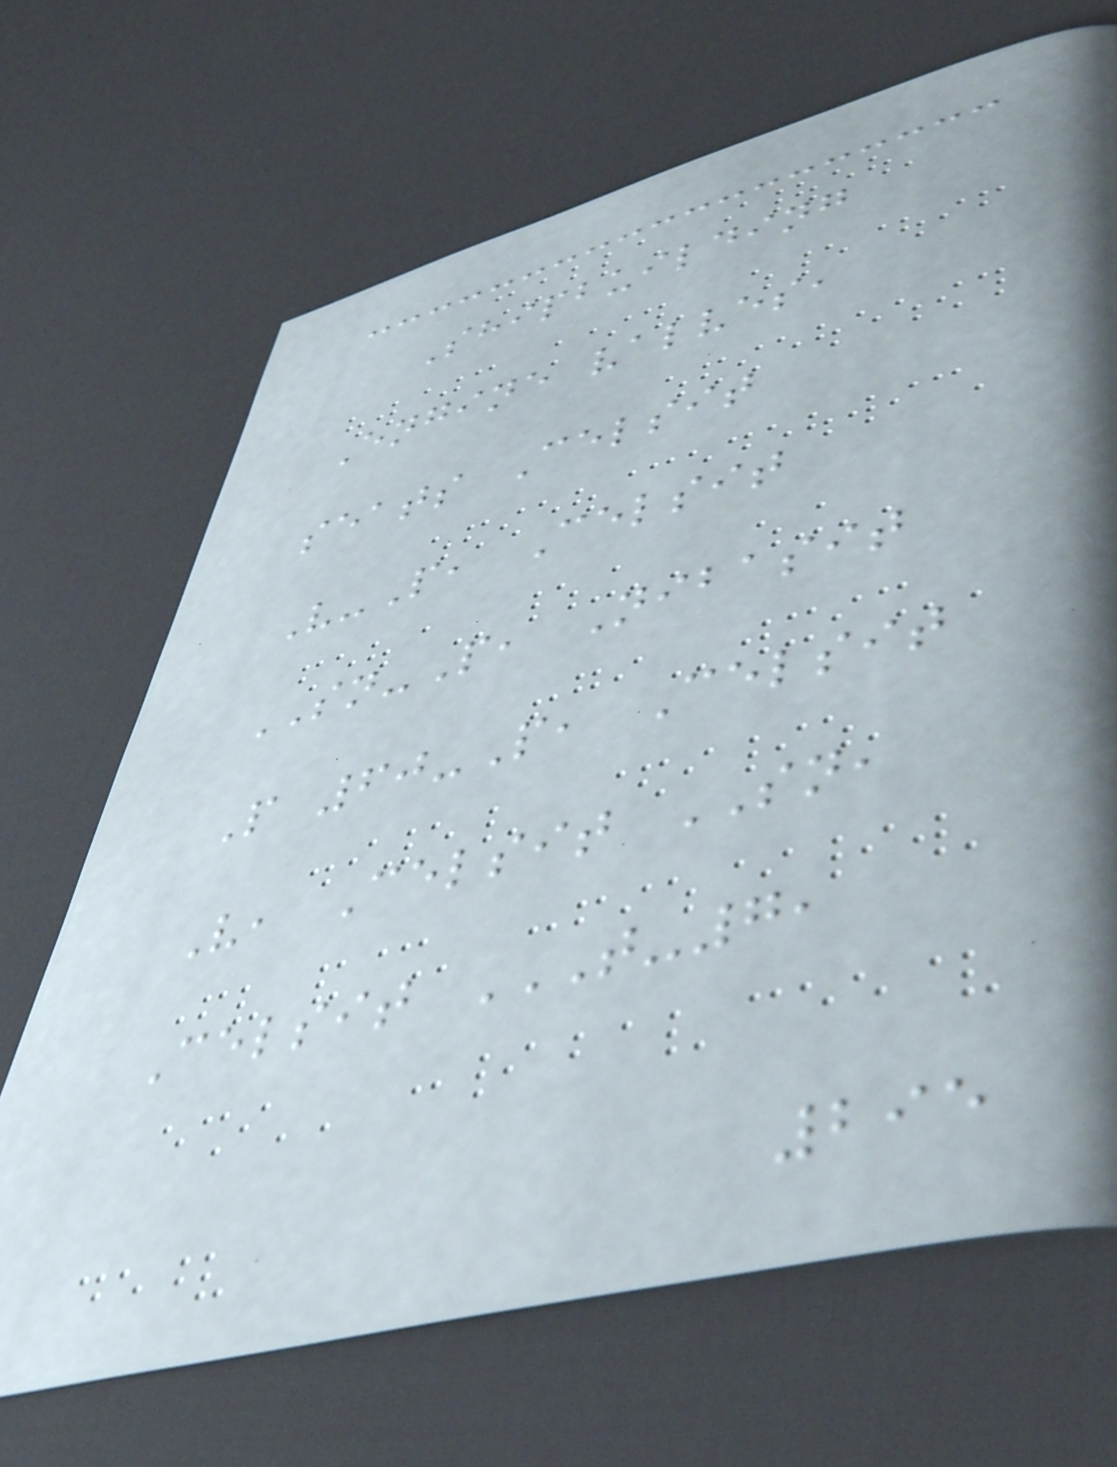Shipbuilding
Engine valves,
seats Celsit
V-P, Celsit
SN-P, Nibasit
P 60-P, Celsit
V, Celsit SN,
Celsit T-7,
295
